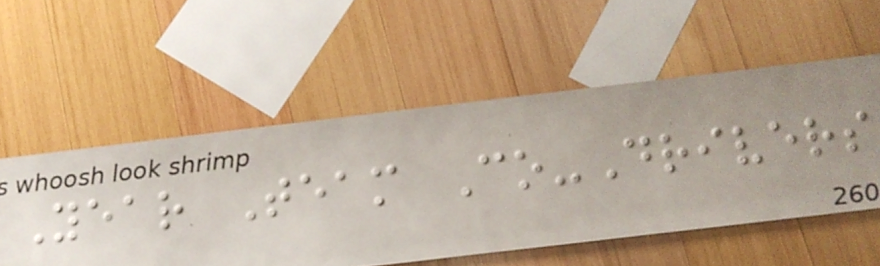Year Team Co-Drivers
